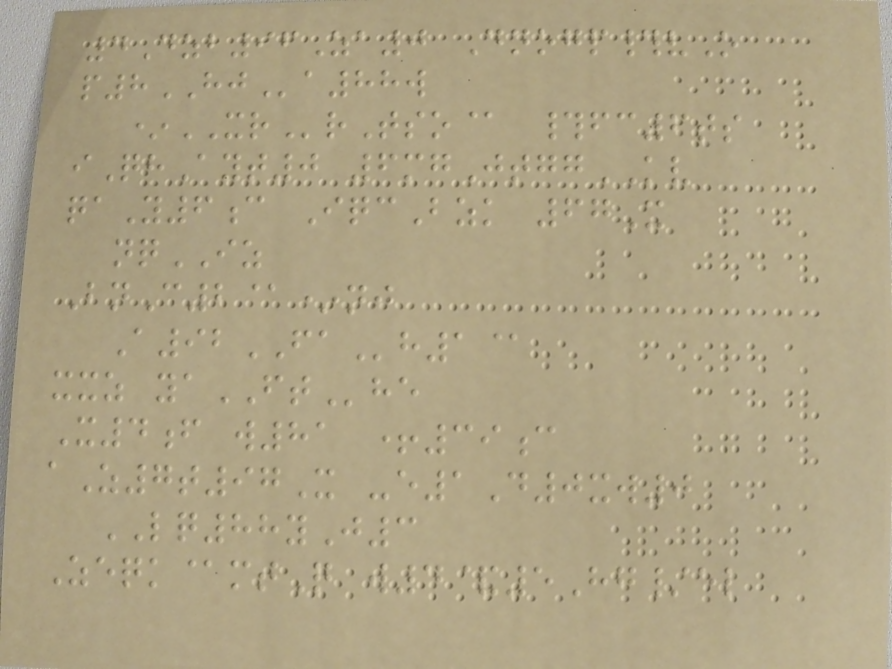4Dzb96Za0 Dnogp#vO
p8HJa88w
*XRrTso@ #fc6ts
iQhAyt0 6mgJtggKV
qaY6c IqcBzk 67X
nqIZ
BnC2@*nj
A92FAh1@
xxz yaFThe
X4f w81 +39c
aZ7t97X -e1D0xw0
LQ88yJ3
Zeqk@mtQ w4&5Hg/el
